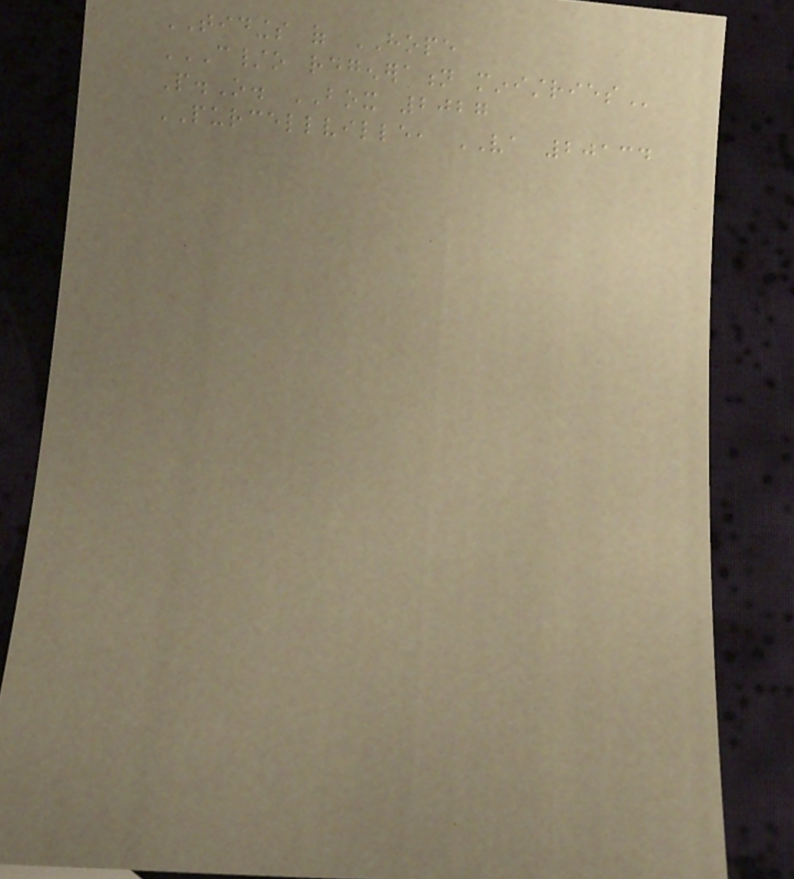TIDINGS of HOPE
C/O REGENERATION MINISTRIES
P.O. BOX 2027
PURCELLVILLE, VA 20134
